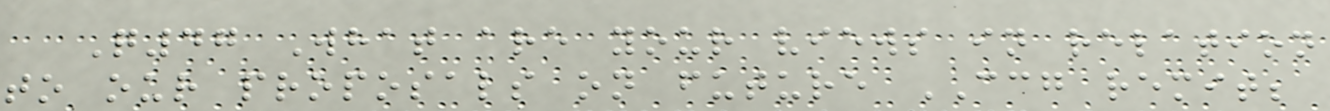Q47 What are your views in relation
to our proposals on future CCG remit;
